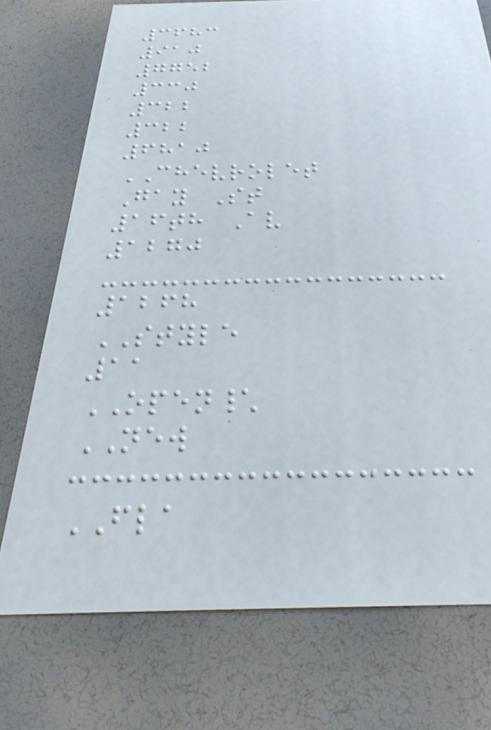3683
910
7752
330
322
322
6810
CHEVROLET
Gay St
16th Av
1270
1268
STYLE
11
OPEN\
NEW
FLA
